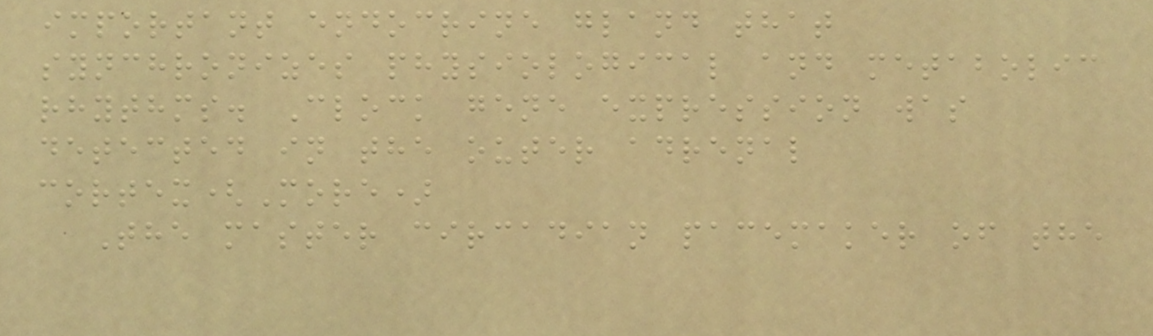important endocrine gland that
synchronizes physiological and metabolic
rhythms. Clock gene expression was
detected in the outer adrenal
cortex(More)
The master circadian pacemaker of the
